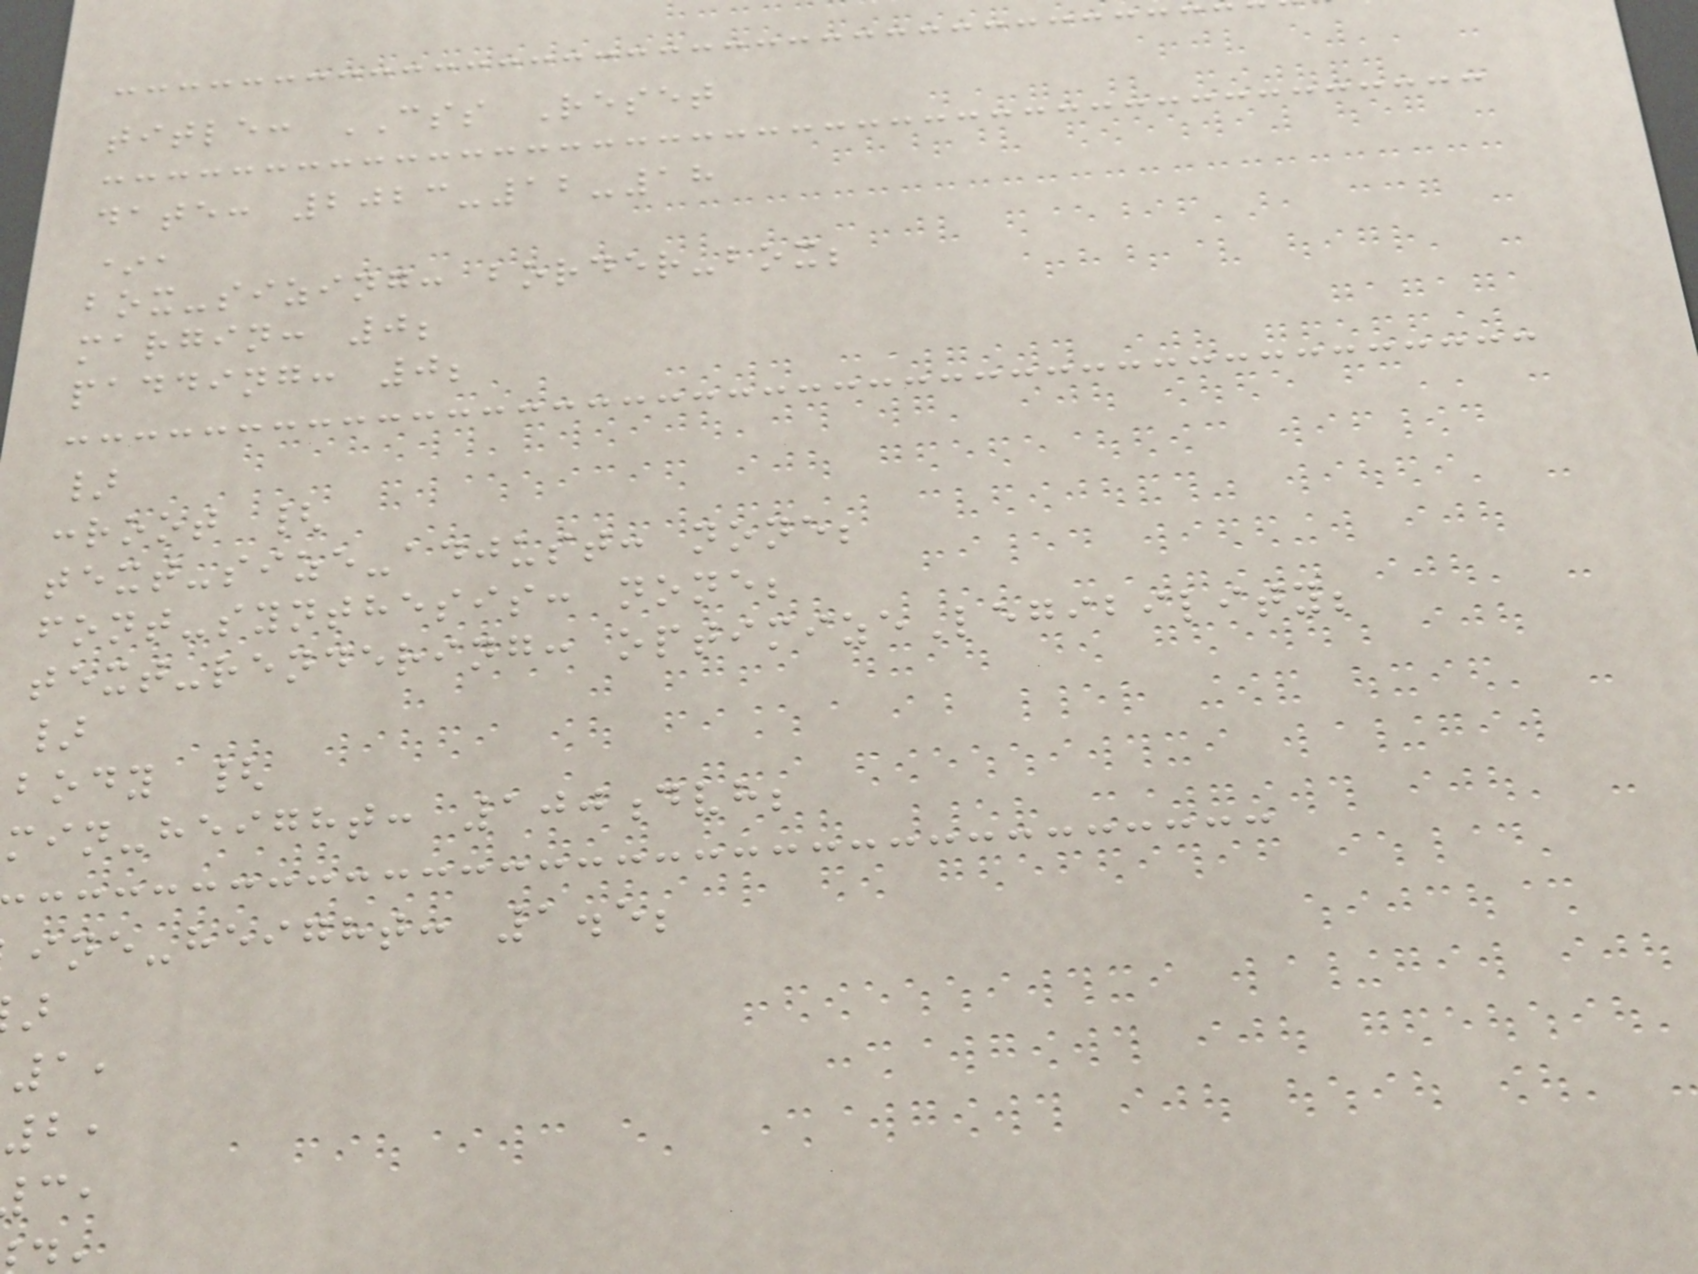title: CSS Reset
date: 2023-12-18
*,
box-sizing: border-box;
margin: 0;
padding: 0;
}
:root {
text-size-adjust: none;
font-synthesis: none;
text-rendering: optimizeLegibility;
}
body {
min-height: 100dvh;
ine-height: 1.5;
